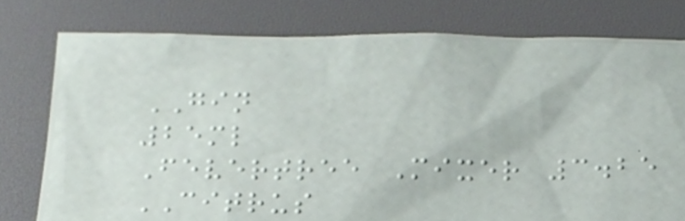GIN
25ml
Fevertree Mixer 3.25
CITRUS
